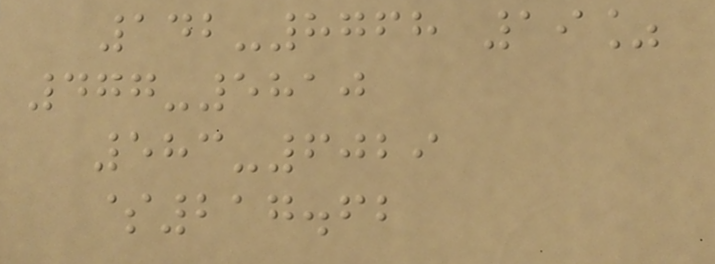142-8768 19%
477-5810
583-6029
$217.62
